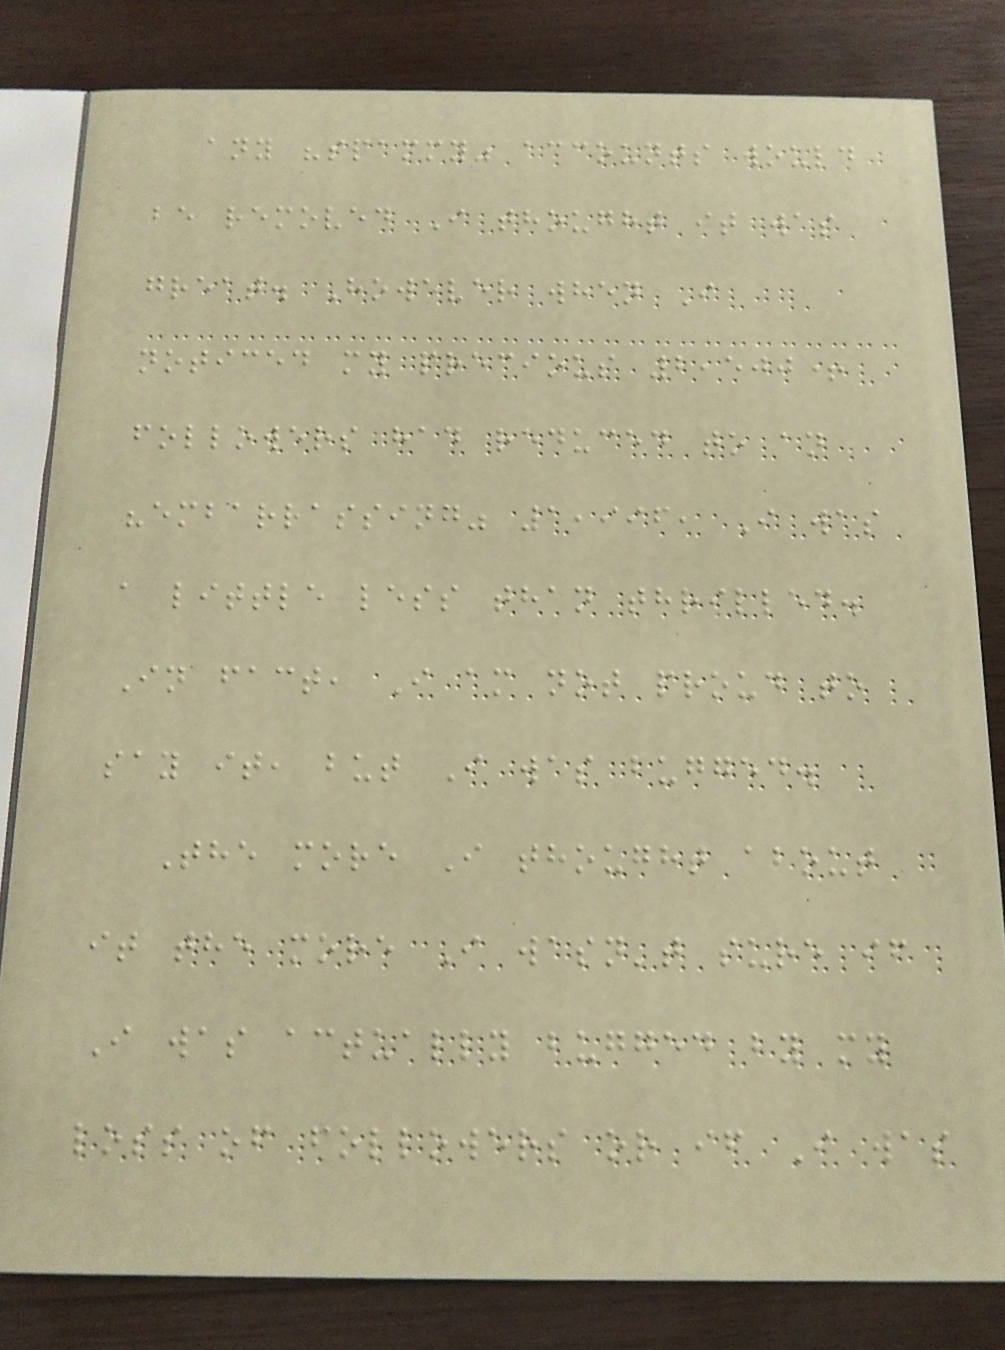any "spammy" accounts would
be removed I thought it was
great. However when I
noticed my precious 2,500+
followers had reduced to an
"embarrassing" 1,996, I was
a little less than thrilled.
In fact, I am not proud to
say it, but I was bugged.
The more I thought about
it the more I wasn't sure if
I was actually bugged by my
loss of followers or if I was
